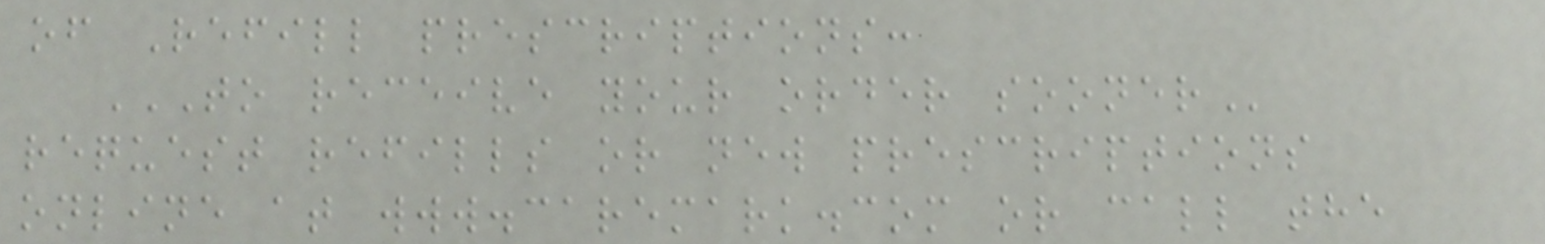of Refill prescriptions:
TO RECEIVE YOUR ORDER SOONER
request refills or new prescriptions
online at www.caremark.com or call the
